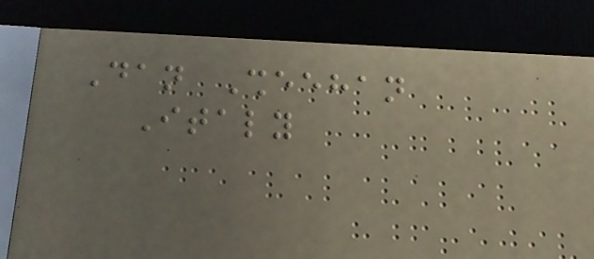Dan Sheehan
Italy
